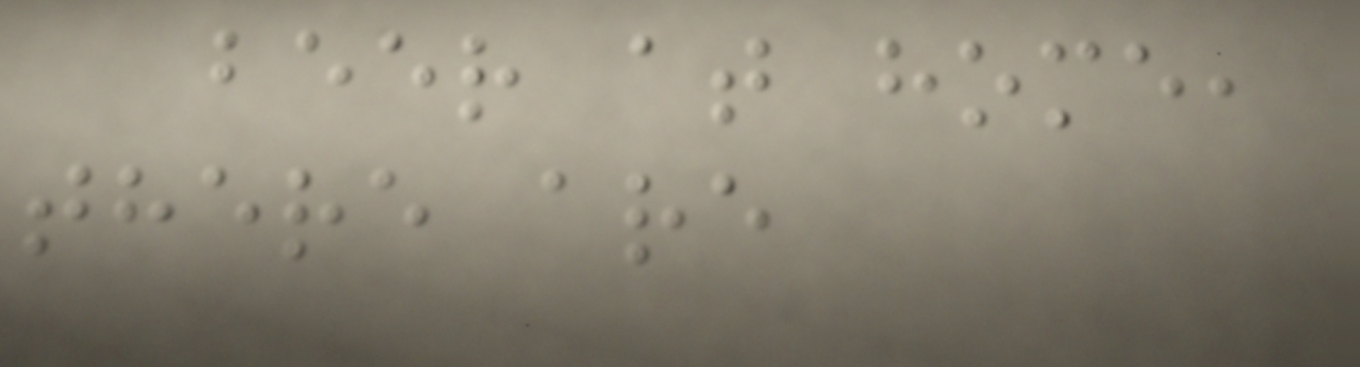beer at home,
there are
